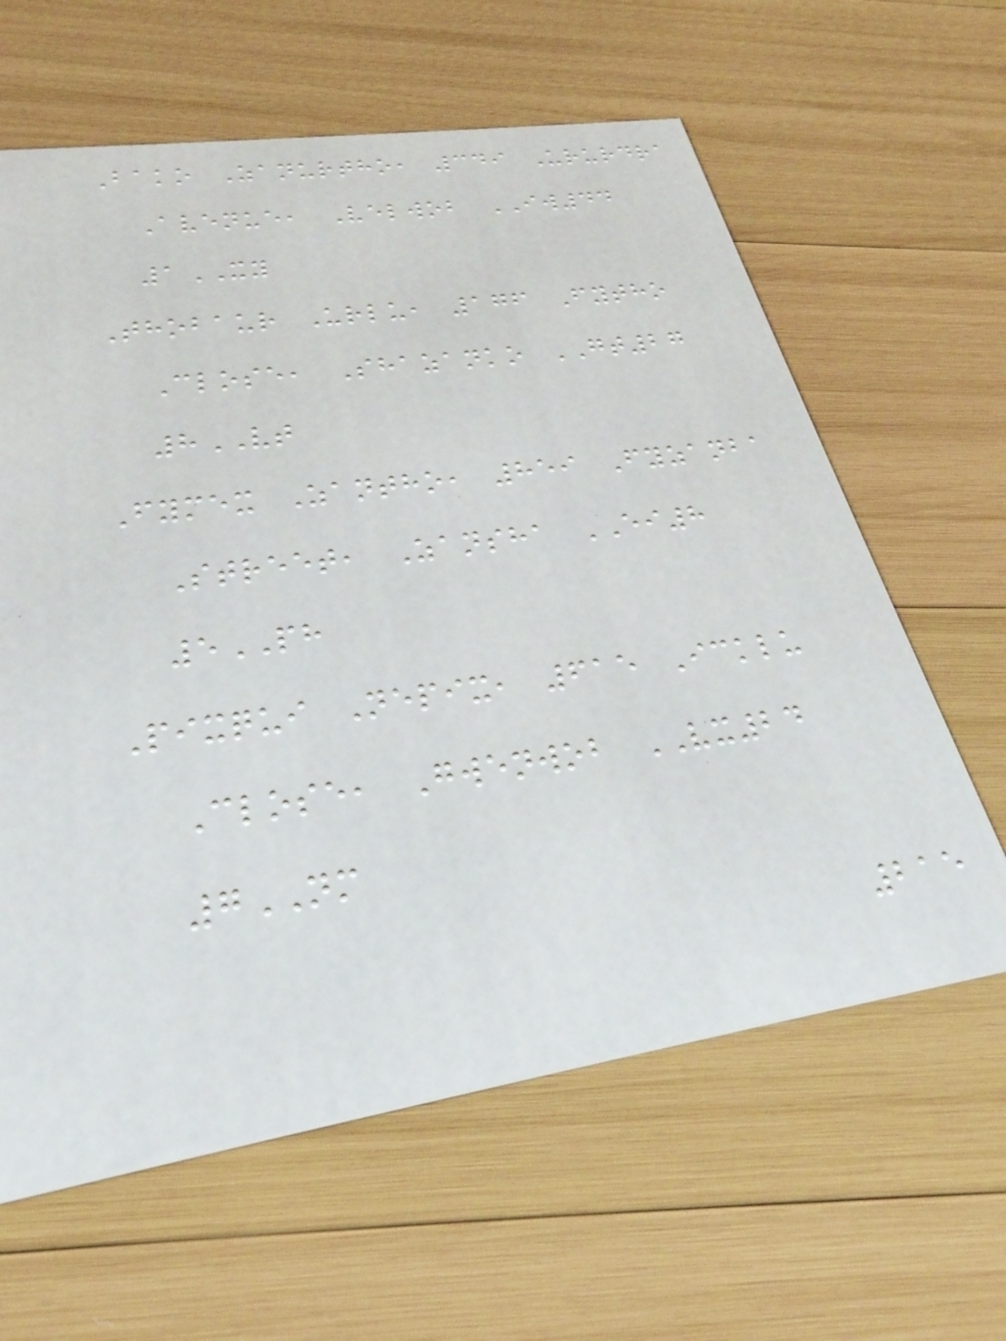Bako Zanurtho, 349 Ururdra
Avenue, Velwob IW44
1XY
Thobaur Urlu, 176 Fytho
Close, Shazanko GT27
8VT
Fymex Zantho, 859 Fyzanba
Street, Zansha EI8
5PH
Pixqui Nepix, 615 Icklu
Close, Gwenwob VX24
7NM
215
